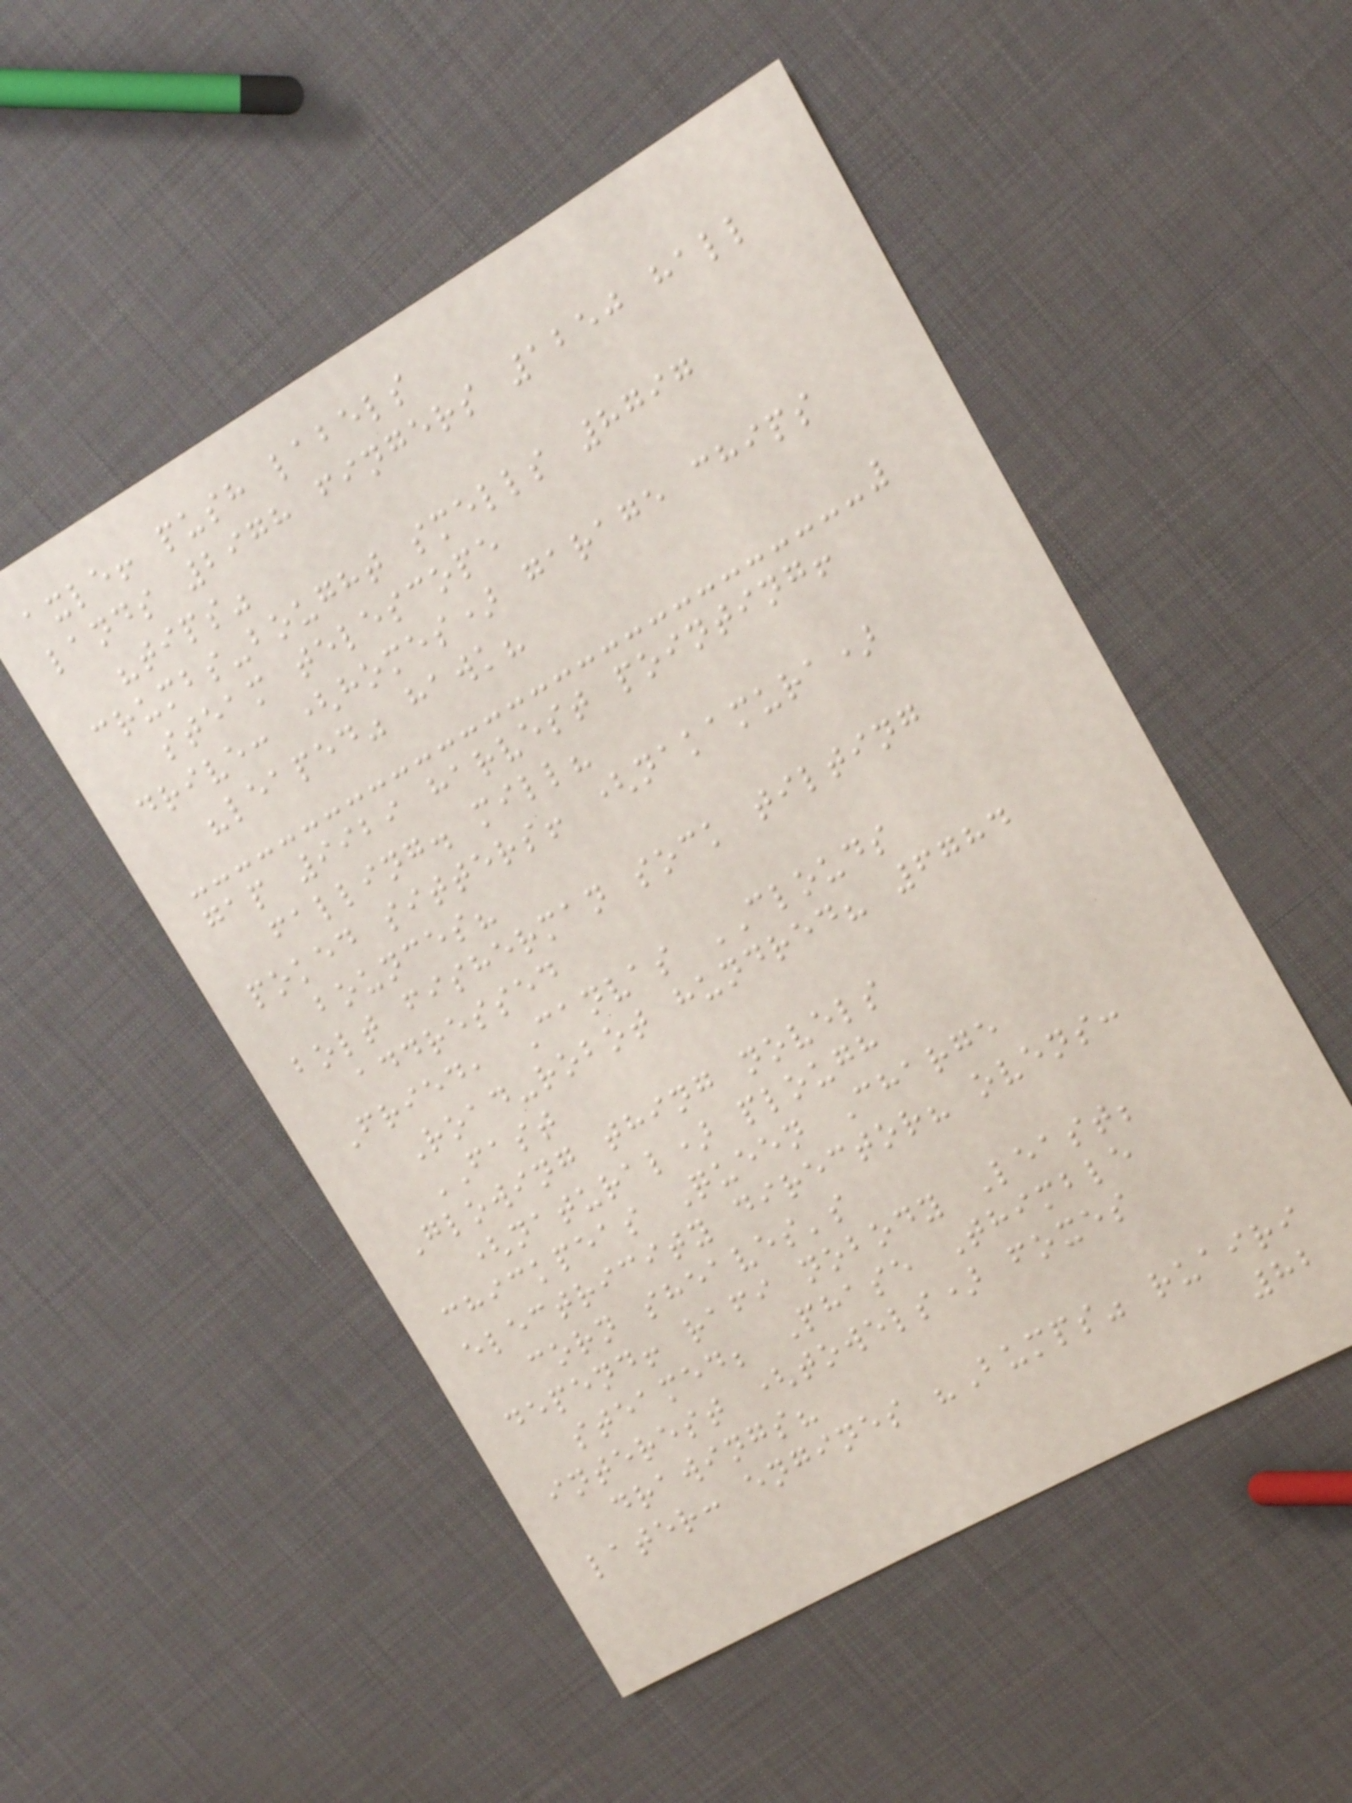axle! push labels
lands 2978 fingers 1250 hall
"tips"
crumbs-bought smells 8797
steam telescope
drive: (homes) garage chips
"leaped" hawk?
gap 9929 harvest pointing!
falling. mill?
poked sitters! (nakamura)
bounces?
bolt fisherman sock tilting
addressed
Fried, Canvas CLOUDS
Road-robot hundred? 6784
FAST
Glowing thing novels
(natural) plough
chickpeas Queen Charge
electricity director? ovens:
corn sheaves's
depend! rafi nobody Least;
steamed; Phase Thimble
interest (towels) foxes
drawings?
later: engines "Bumps" ruairi
82
